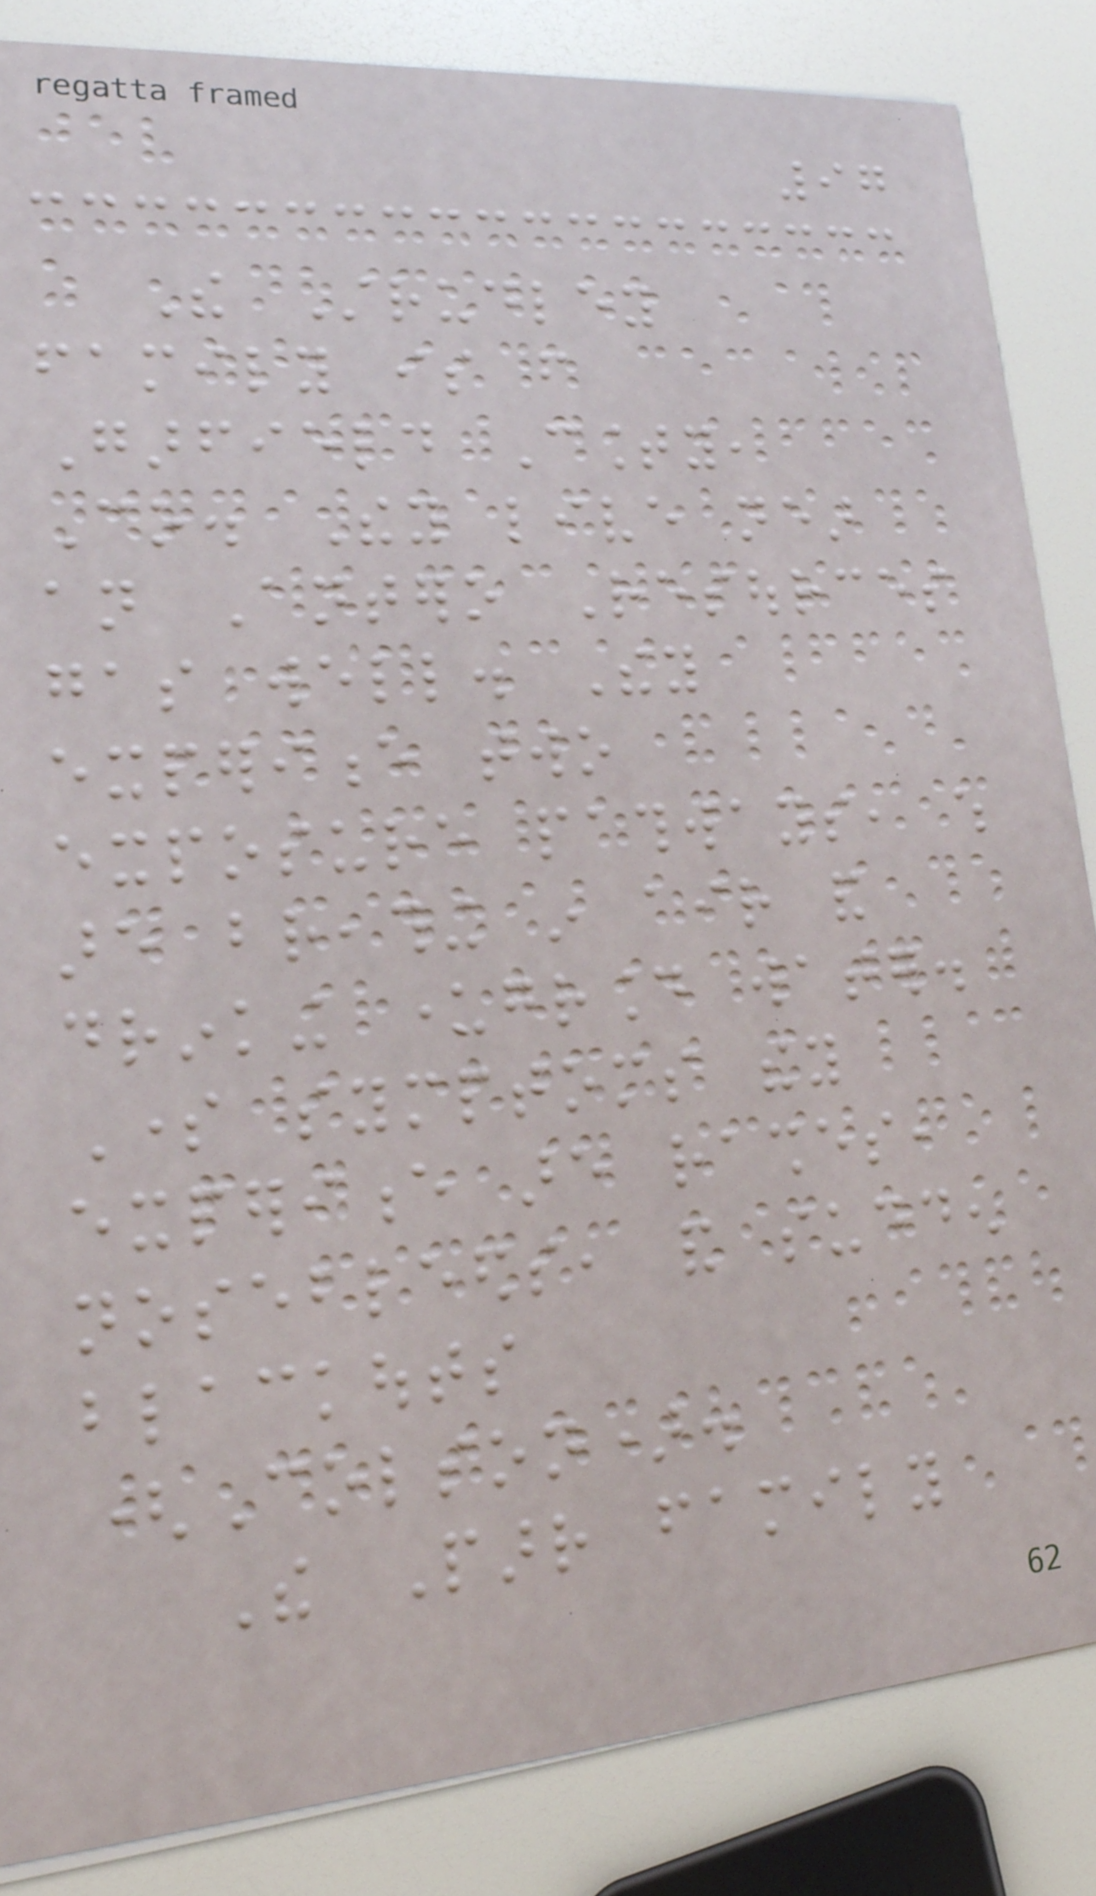97
The Strudley
family is from
Garfield County,
Co. They live near
an Antero Resources
gas well. They
experience two
exposure pathways, which
are breathing in air and
drinking underground water.
Some symptoms they
experience are rashes,
nosebleeds, and sudden
blackouts
(Colson).
The Parr family
